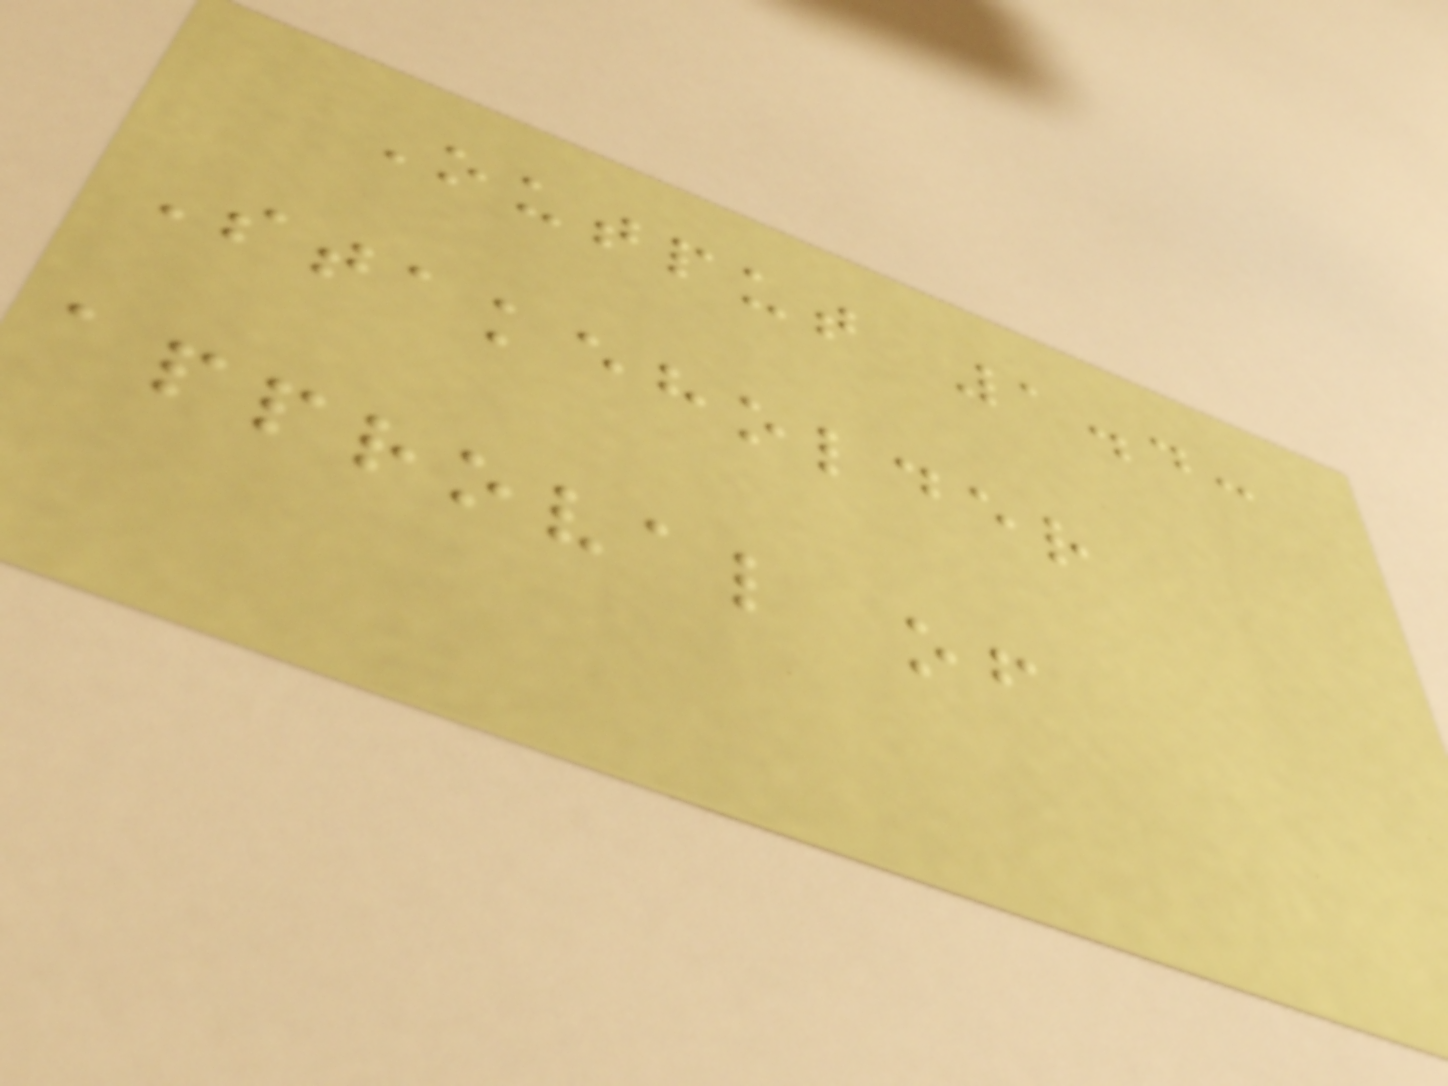Output 1.4:
Stakeholder
approval of
